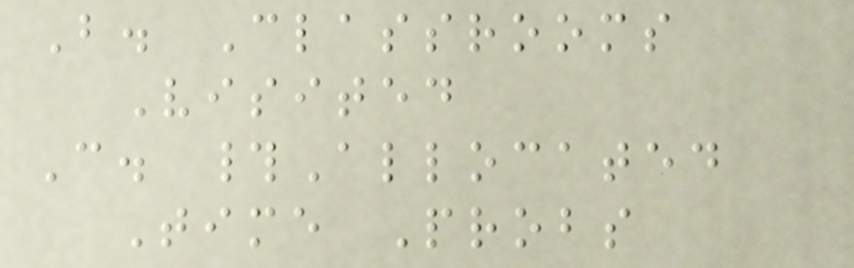B. Classrooms
Visited
C. #Allocated
Time Probs
